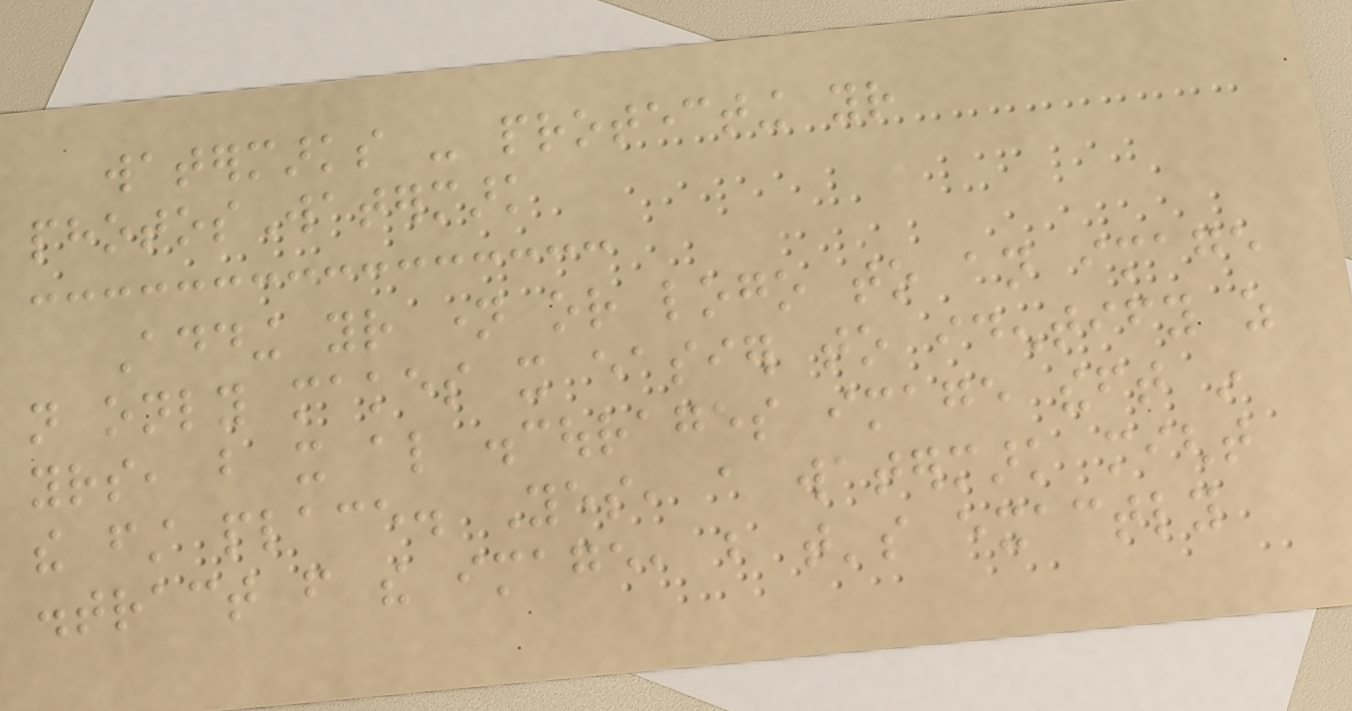watermarks - protecting your
photosWatermark
Adding your name or logo to an image
not only makes it easier to identify as
yours, but it also discourages image theft in
the first place. Yes, a watermark might
distract from the image, but that's exactly
